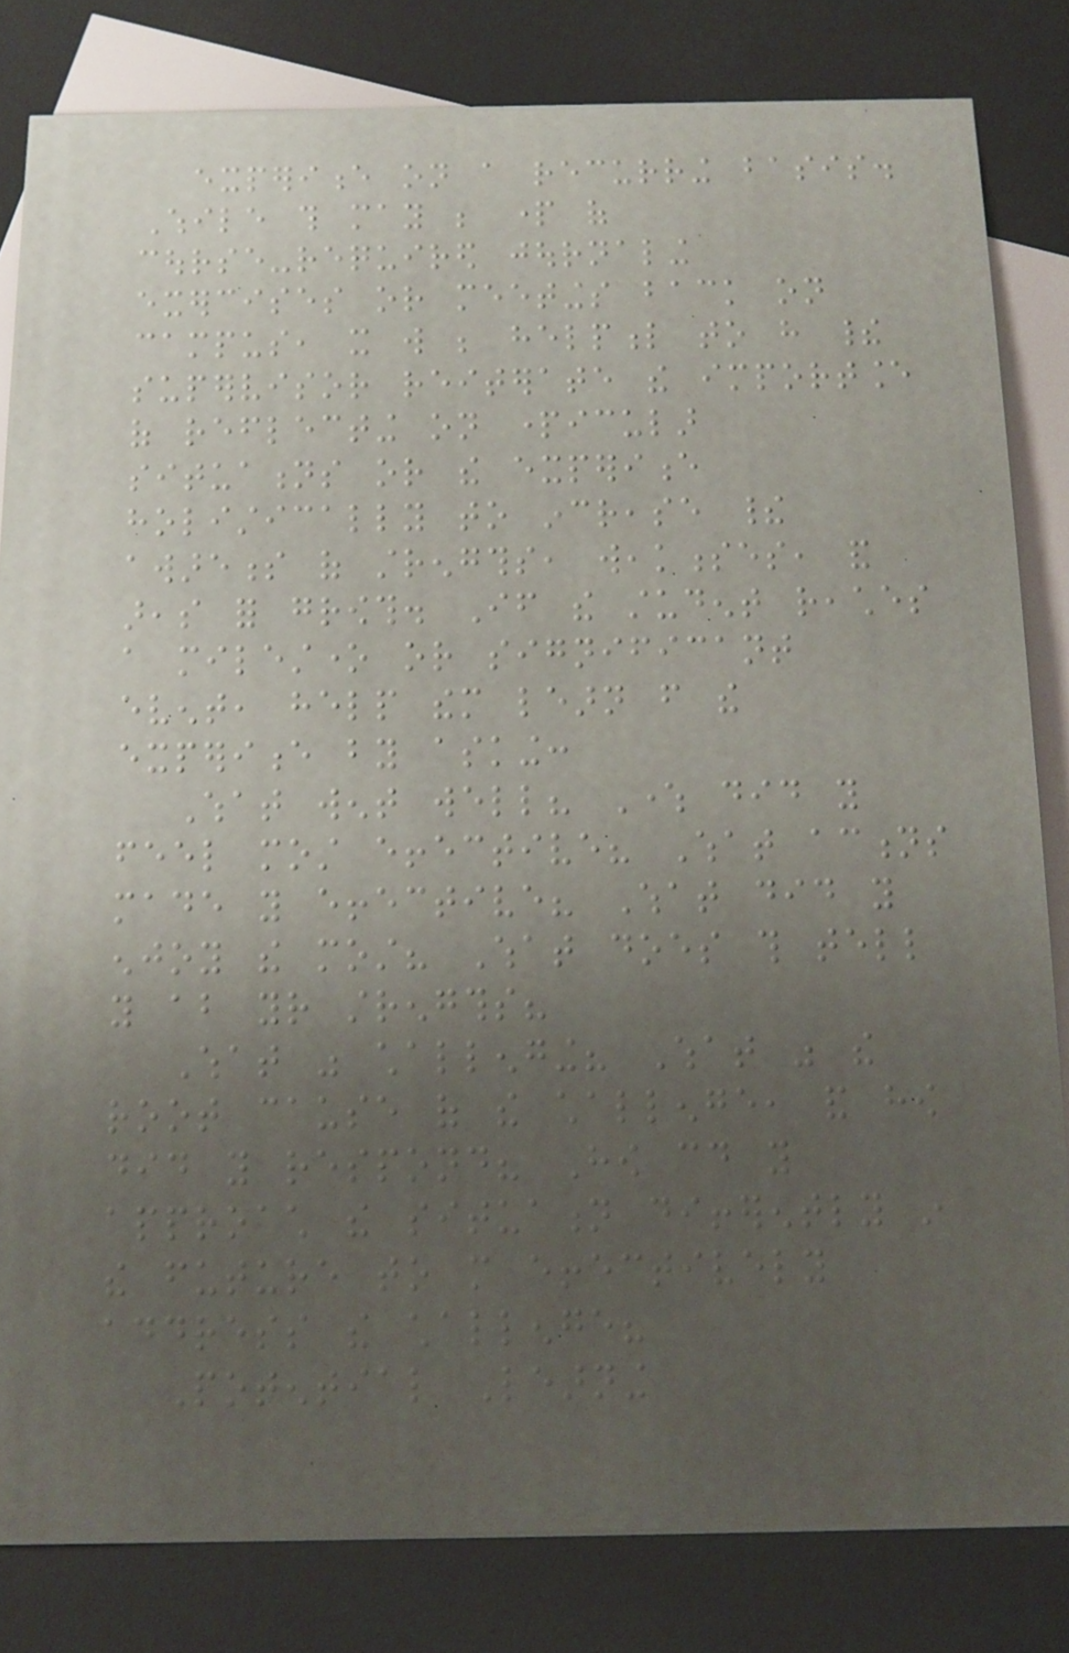experience on a recurring basis.
While this may be part of
course-required journaling
exercises or meetings back on
campus, it will be helpful to have their
supervisor reiterate the importance
of reflecting on particular
situations or the experience
holistically to increase their
awareness of strengths, weaknesses, and
areas for growth. If the student reaches
a milestone or significant
event, help them learn from the
experience by asking:
What went well? Where did you
feel most effective? What actions
made you effective? What did you
enjoy the most? What does this tell
you about your strengths?
What was challenging? What was the
root cause of the challenge, and how
did you respond? How could you
approach the situation differently in
the future to more effectively
address the challenge?
Potential Learning
